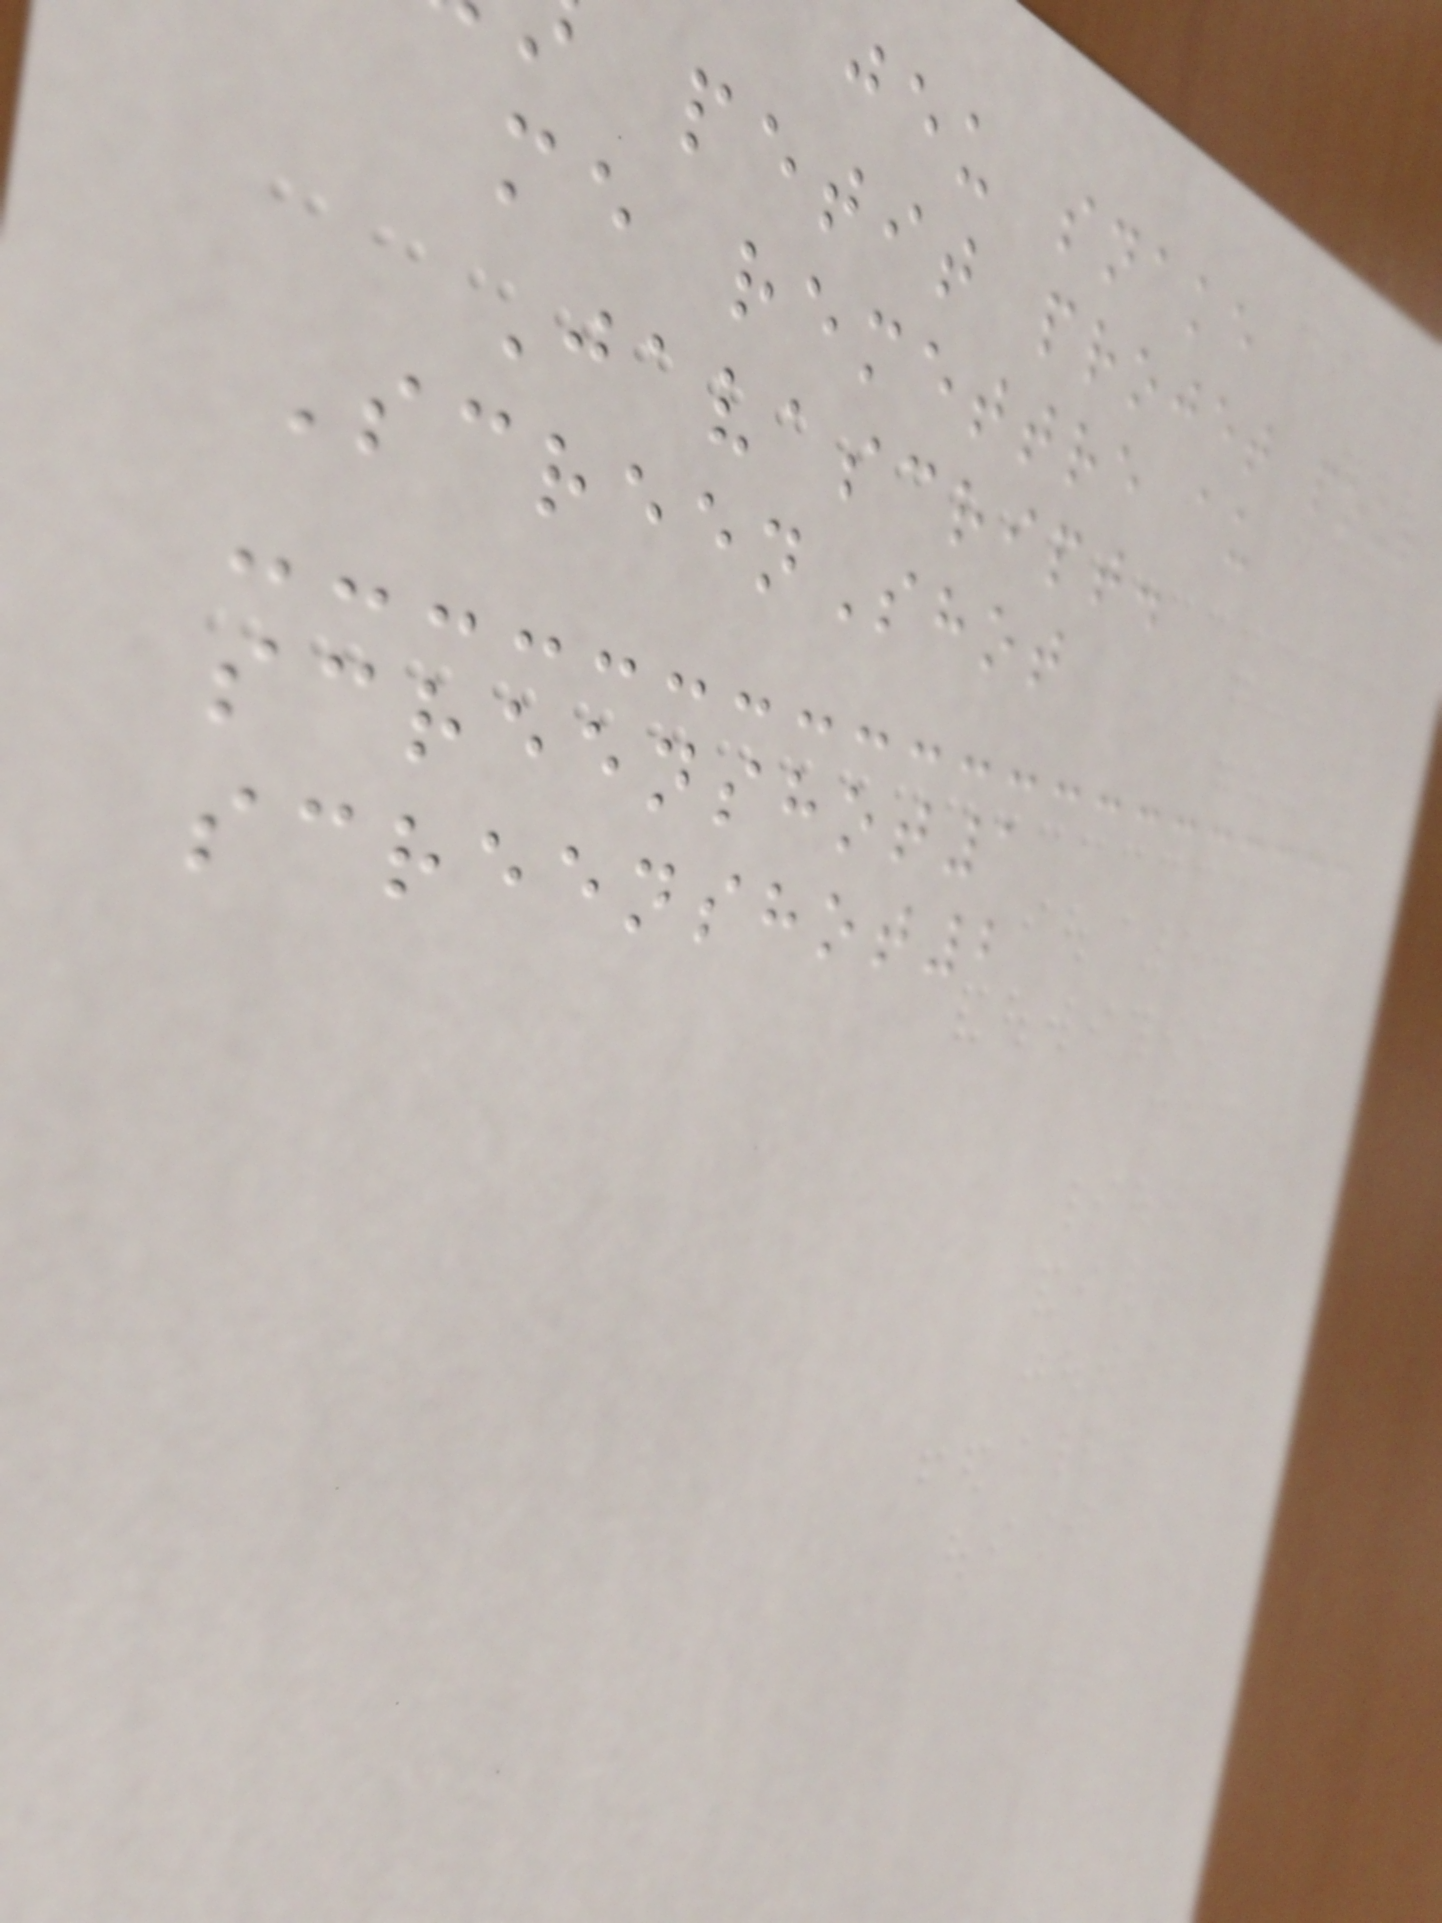jeu snake
petit projet pour
me remettre au
Javascript.
ScreenShot
screenshot1
screenshot2
